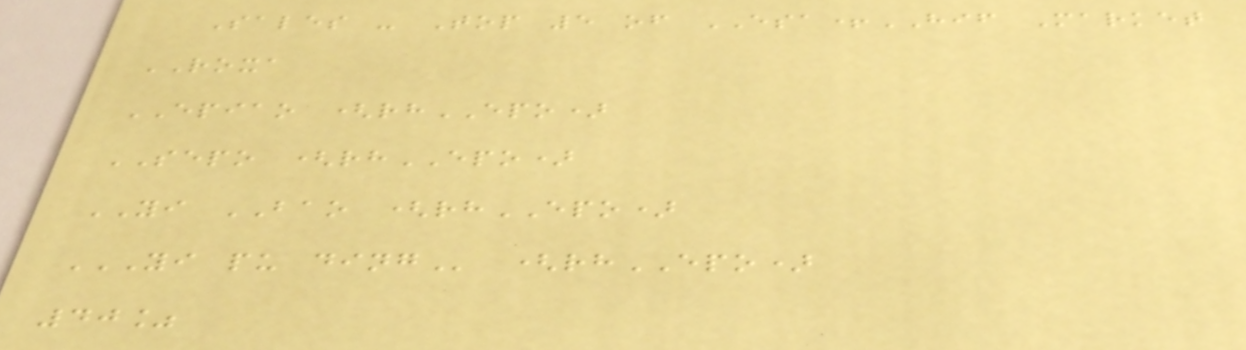Sales - Top 5 of ESA+HIF Market
ROXA
EPIAO (rhEPO)
SEPO (rhEPO)
YI BAO (rhEPO)
YI PU DING (rhEPO)
40%
